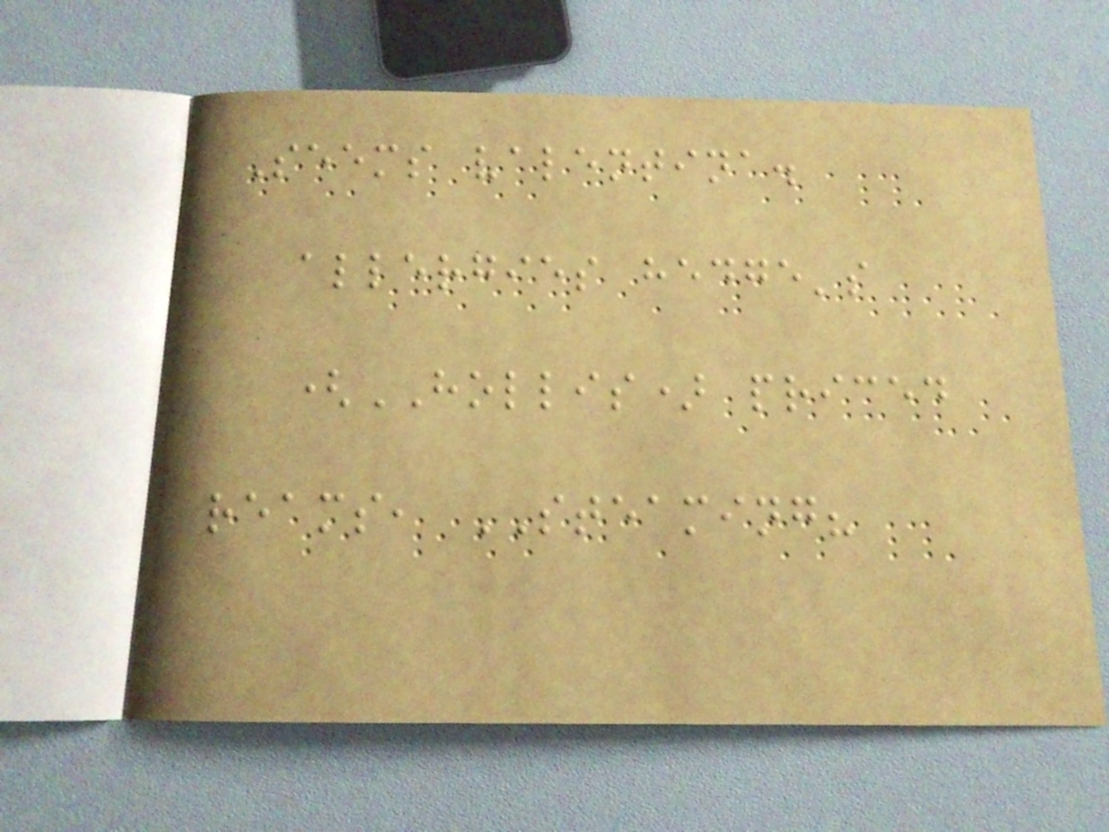Seems valentina.
allergies hedge's
(HOLLIS) priced
reams, STEAMING?
